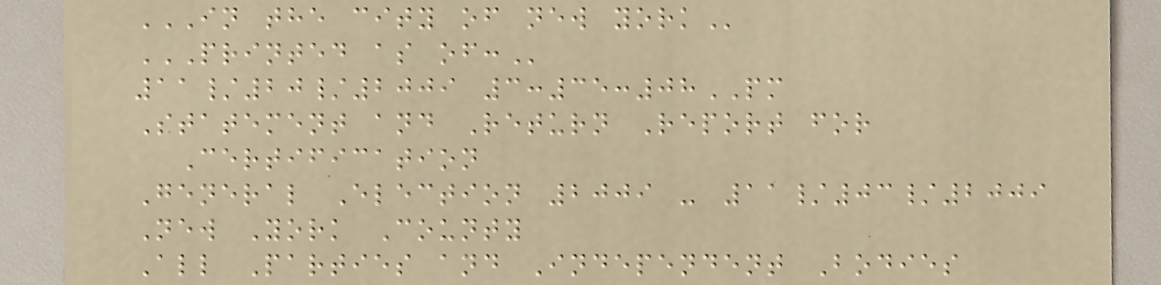IN THE CITY OF NEW YORK
PRINTED AS OF:
11/20/2009 3:35:08PM
Statement and Return Report for
Certification
General Election 2009 - 11/03/2009
New York County
All Parties and Independent Bodies
